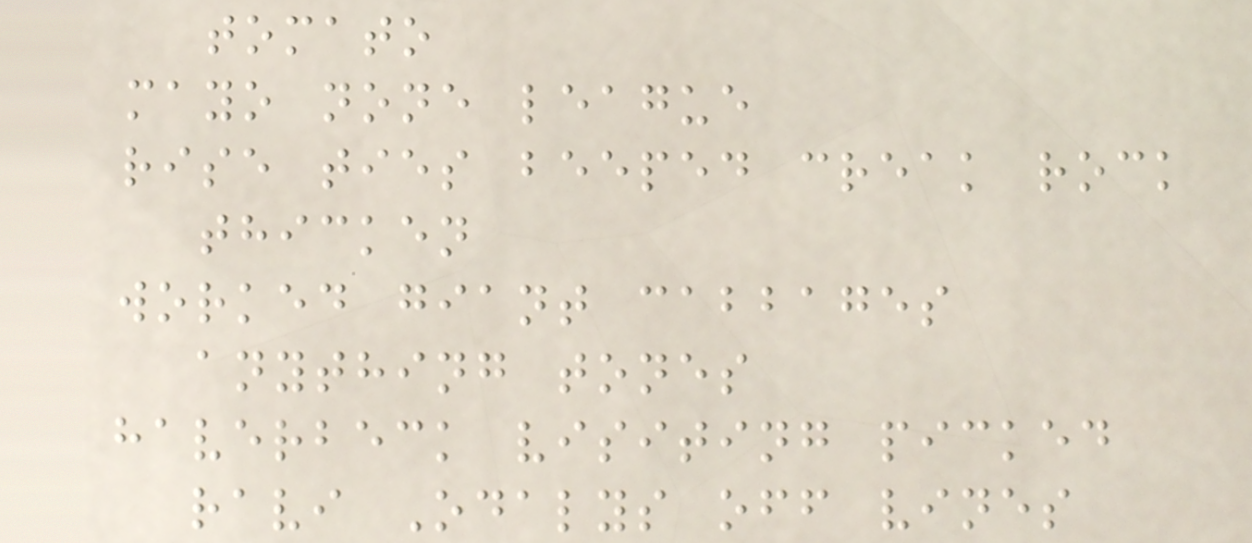tomato
mayo none league
rise ties beeped creak rock
thicken
worked giant cabbages
anything tones
haverbeck visiting picked
ravi Odalys off vines
